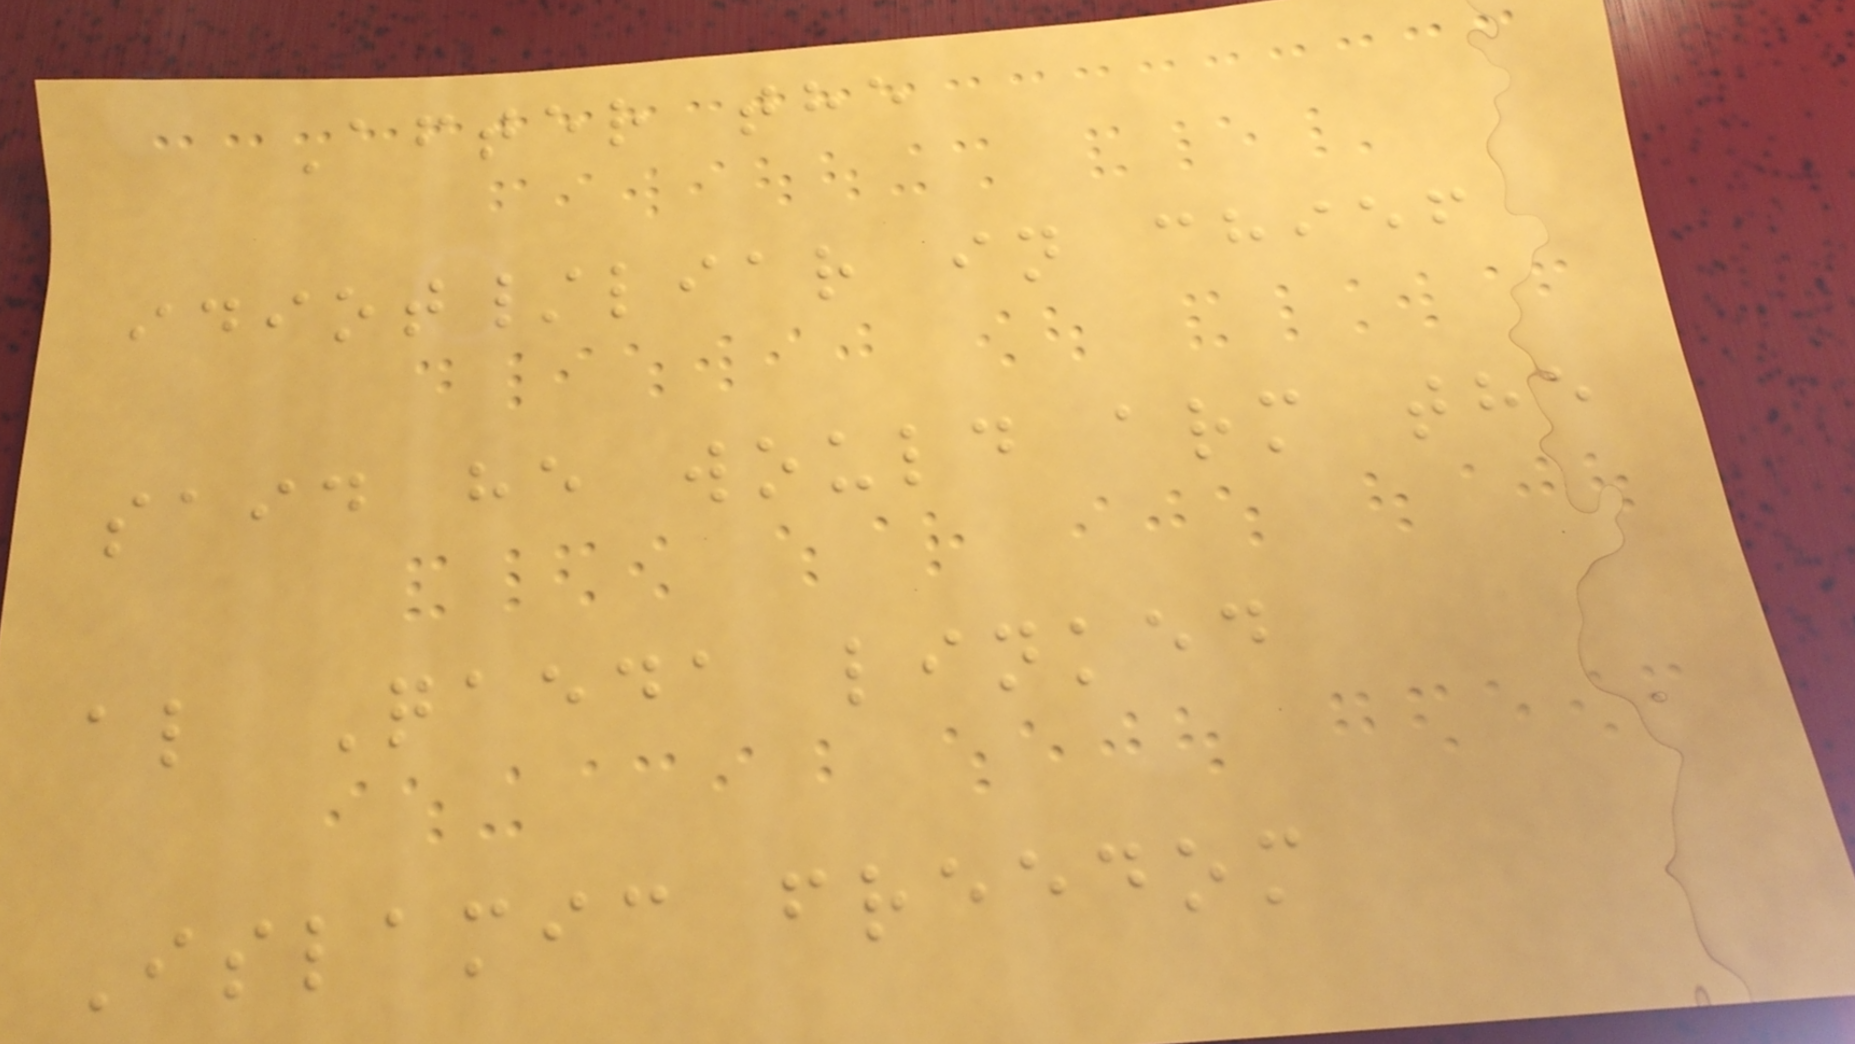After the
idiot/liar in chief
said he would arm the
al Qaeda linked
Islamic freedom
